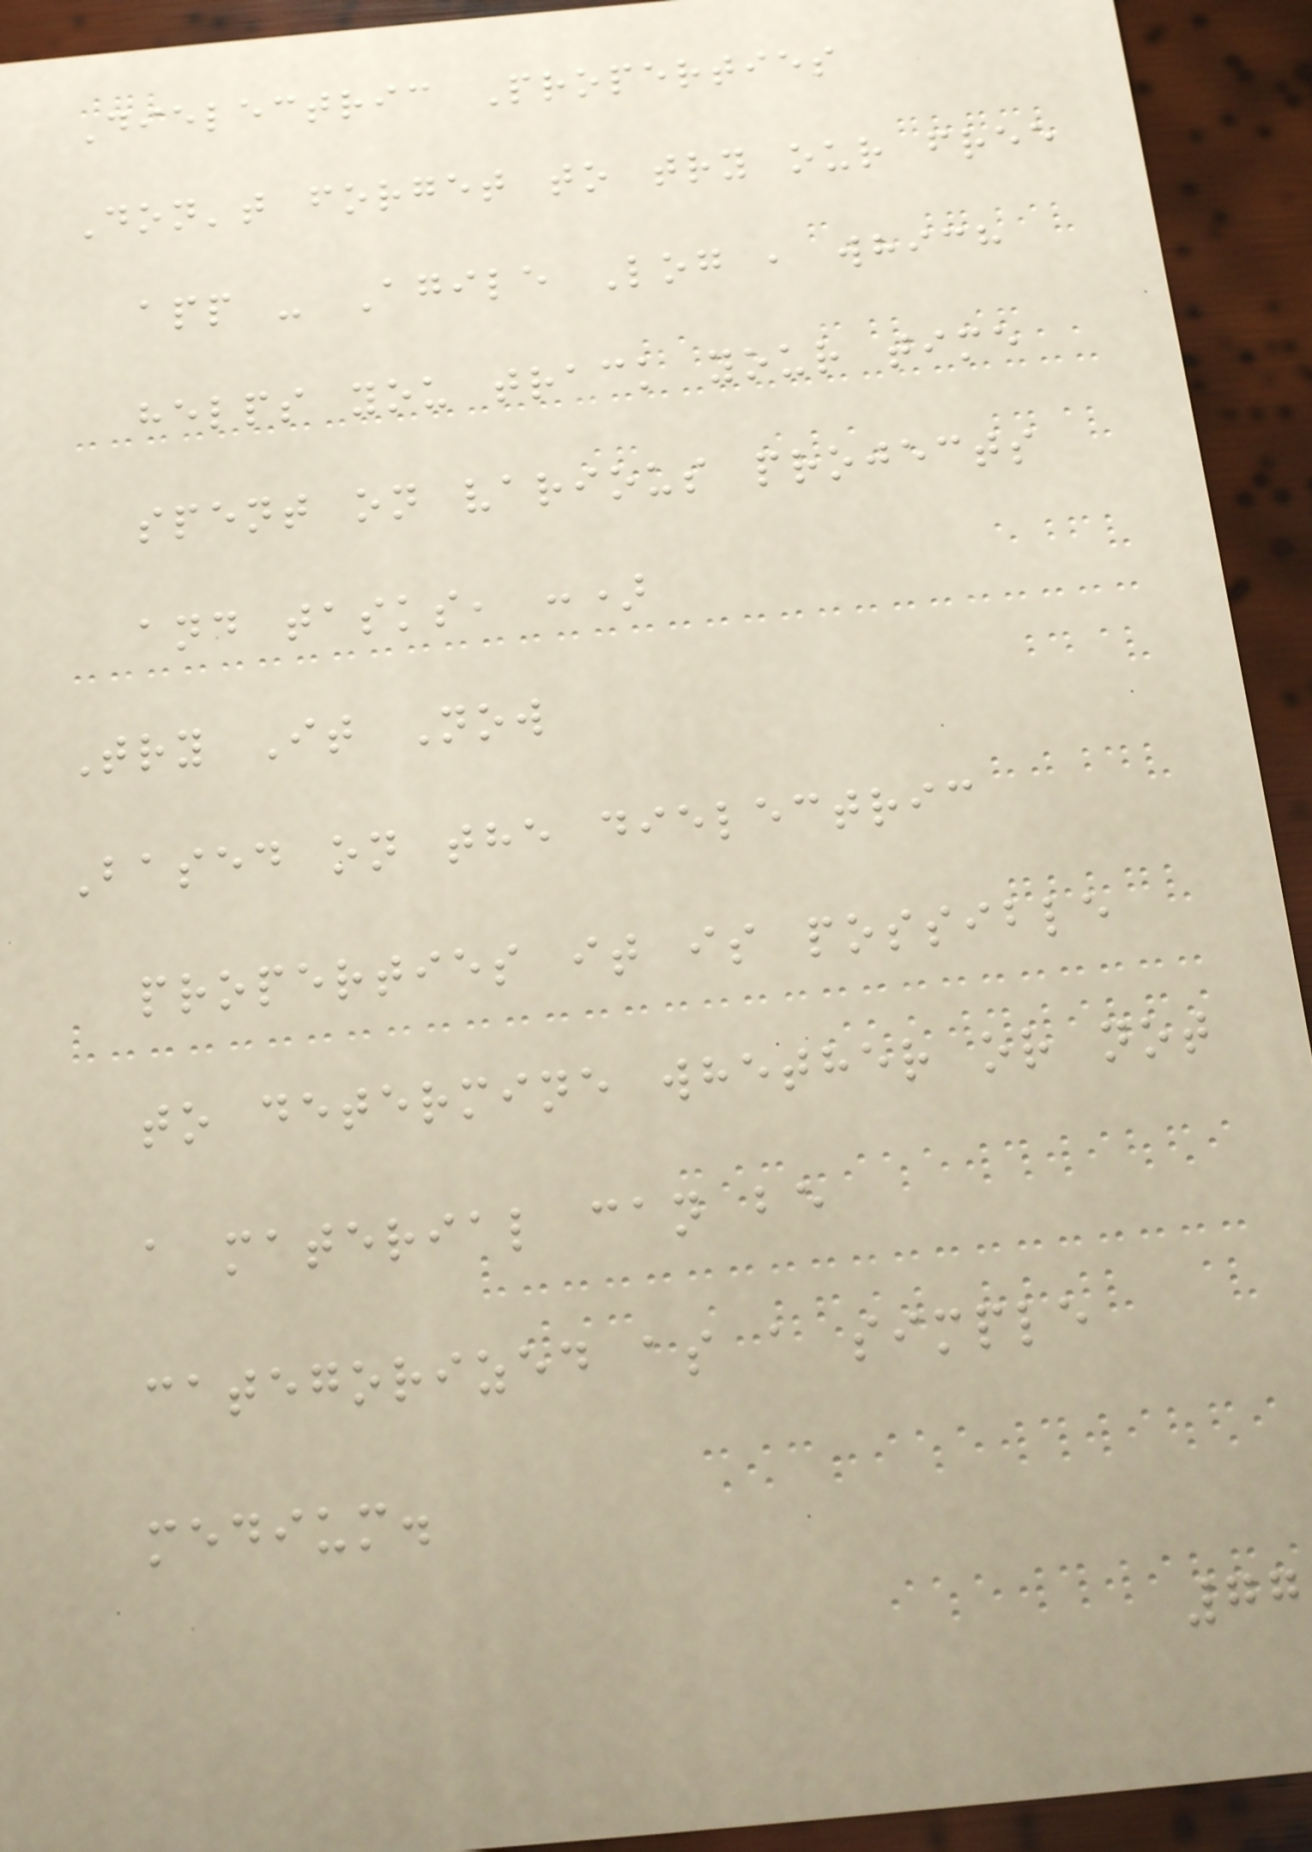Dielectric Properties
Don't forget to try our free
app - Agile Log , which
helps you track your time
spent on various projects
and tasks, :)
Try It Now
Based on the dielectric
properties it is possible
to determine whether or not
a material can be
categorized as a simple
medium.
77
